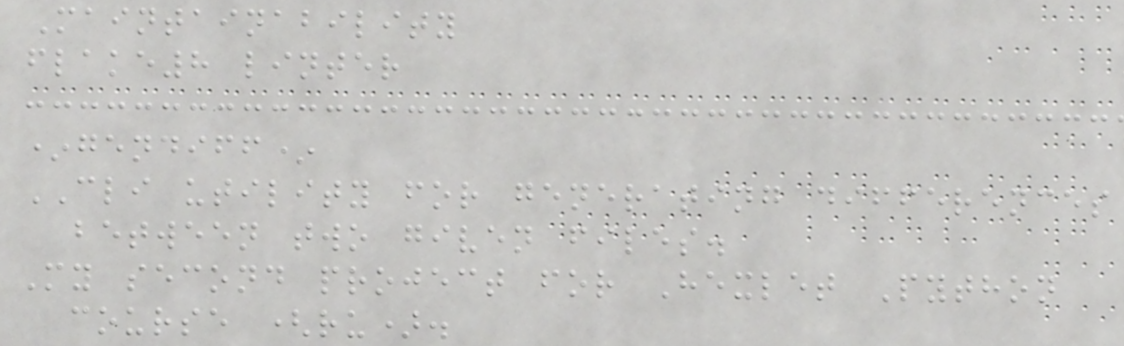Maintainability
flake8 linter
*gendiff*
CLI utility for generating differences
between two given files.
My second project for Hexlet Python
course (ru).
